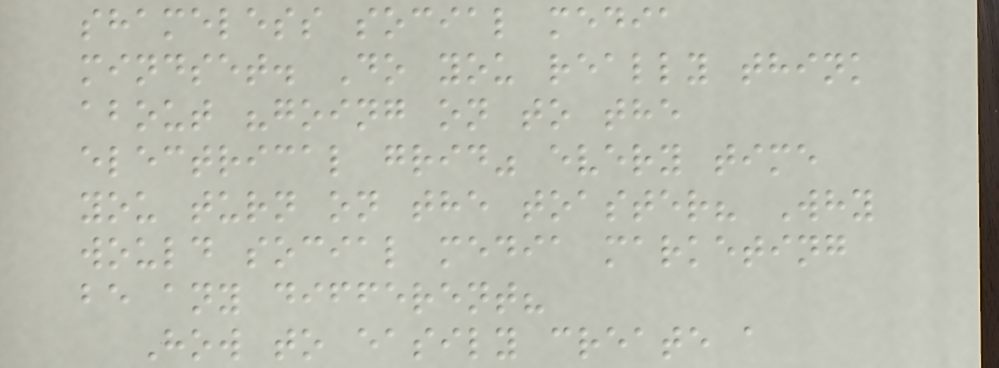shameless social media
mindset. Do you really think
about "going on to the
electrical grid" every time
you turn on the toaster? Why
would social media marketing
be any different?
How to easily create a
